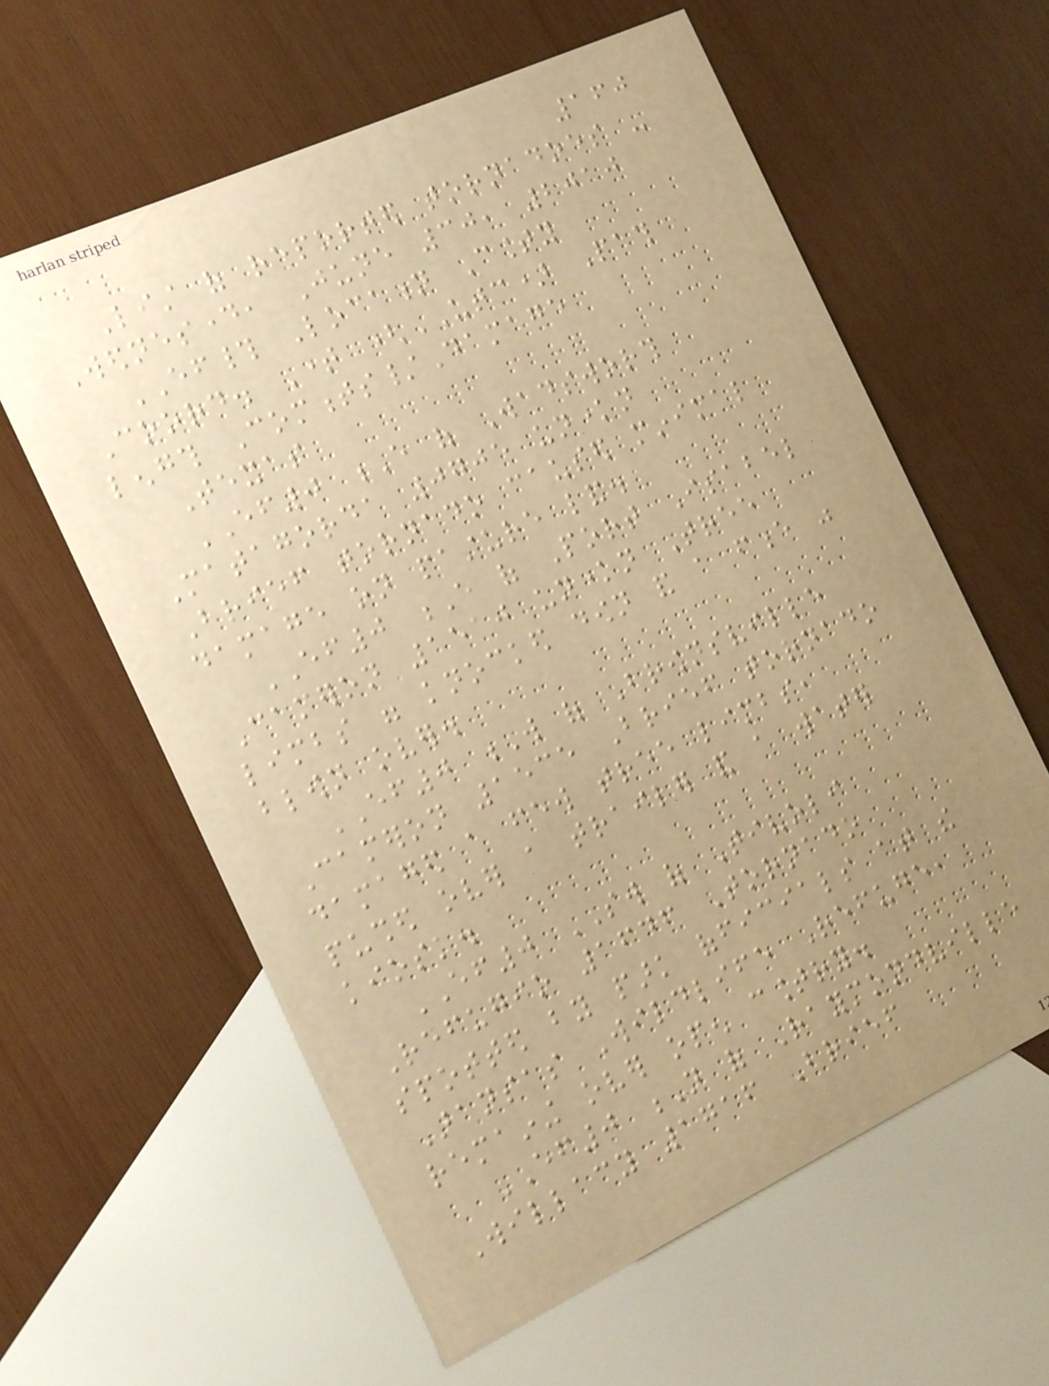160
List of reported tornadoes -
Wednesday, June 30, 2010
EF# Location County
Coord. Time (UTC) Path
length Comments/Damage
Texas
EF0 E of Wadsworth
Matagorda 0705 unknown
Brief tornado caused minimal
damage on pasture land.
EF0 E of Port Isabel
Cameron 1510 unknown Tree
limbs were knocked down and a fence was
blown over.
EF0 W of Brownsville
Cameron 1535 Brief tornado
damaged a few tree limbs,
pushed over a trailer and a water
kiosk.
EF0 SW of Tivoli
Refugio 1646 Tornado
spotted by park officials at the
Aransas Wildlife Refuge,
remaining over open country.
EF0 N of Raymondville
Willacy 1716 Brief
